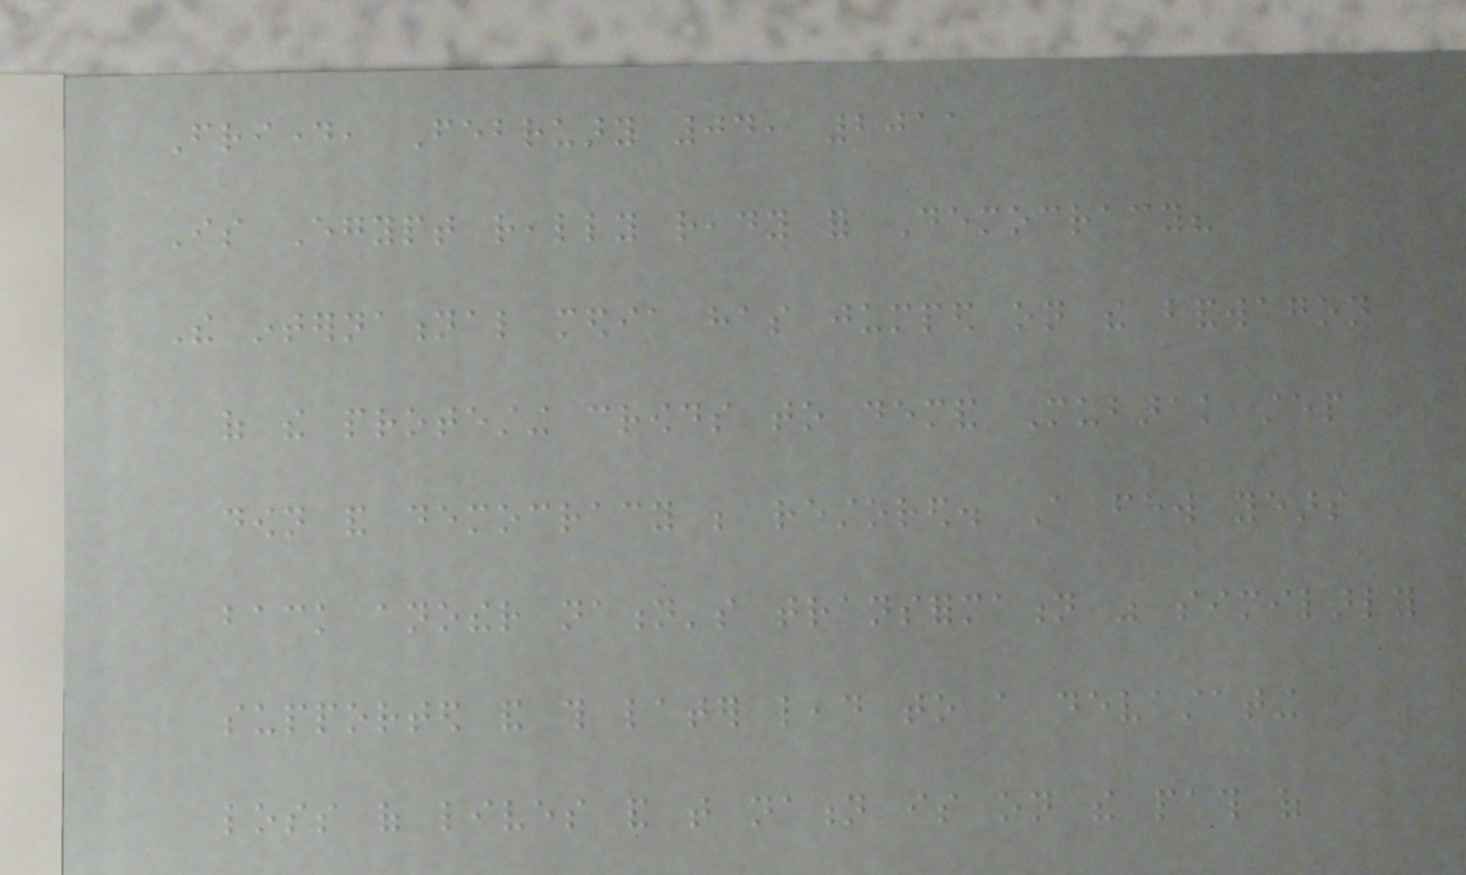Friday, February 04, 2011
Is Egypt really ready for Democracy?
The international media has jumped on the bandwagon
of the protesting crowds to demand Mubarak step
down and democracy be restored. A few years
back another nation's transformation was similarly
supported and this later lead to a devastating
loss of lives and that nation is on the path of
